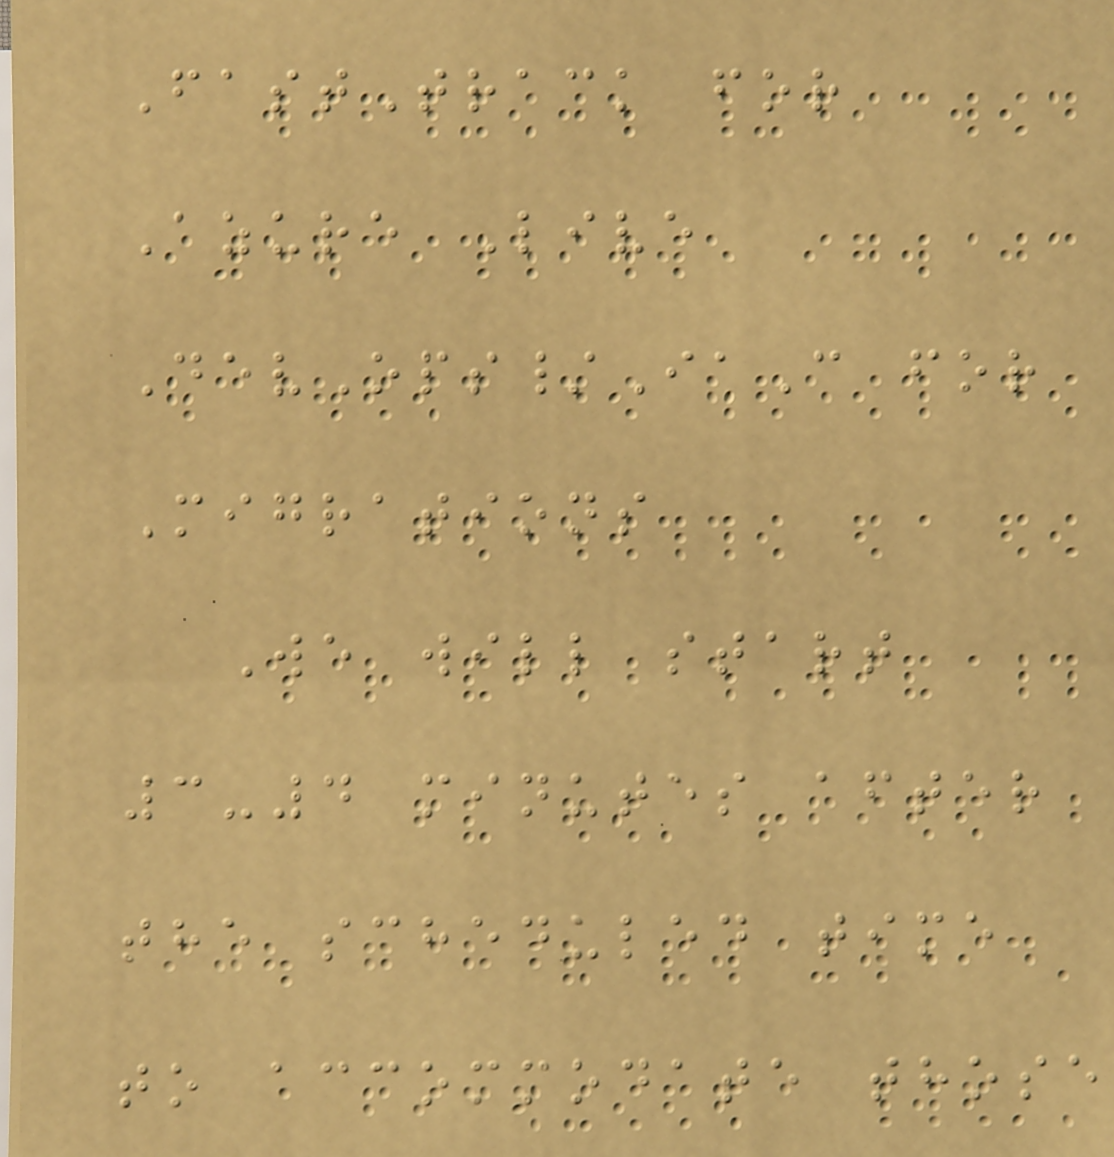FastTrack for
Azure Live
DevOps/IaC for
Migrations
We will start
3-4 minutes after
the scheduled time
to accommodate those
